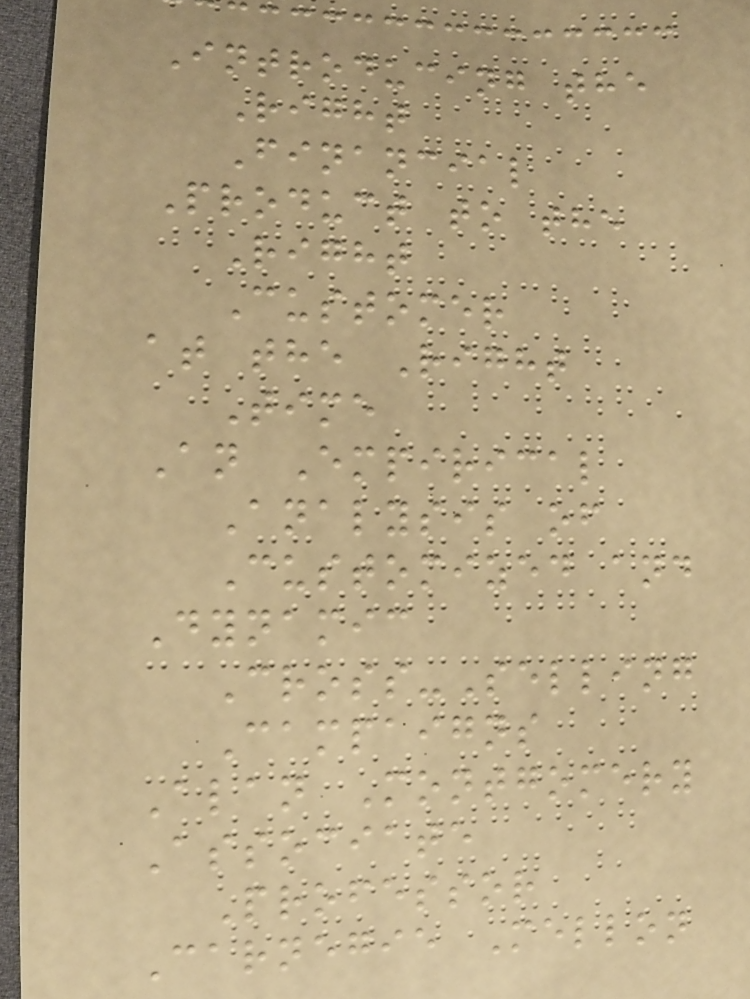Introducing the
Right
Financial
Product to the
Right
Customer
at the Right
Time
An Empirical
Analysis of
Customized and
Dynamic
Cross-Selling
Campaigns
Alan Montgomery
Associate
Professor
Carnegie Mellon
